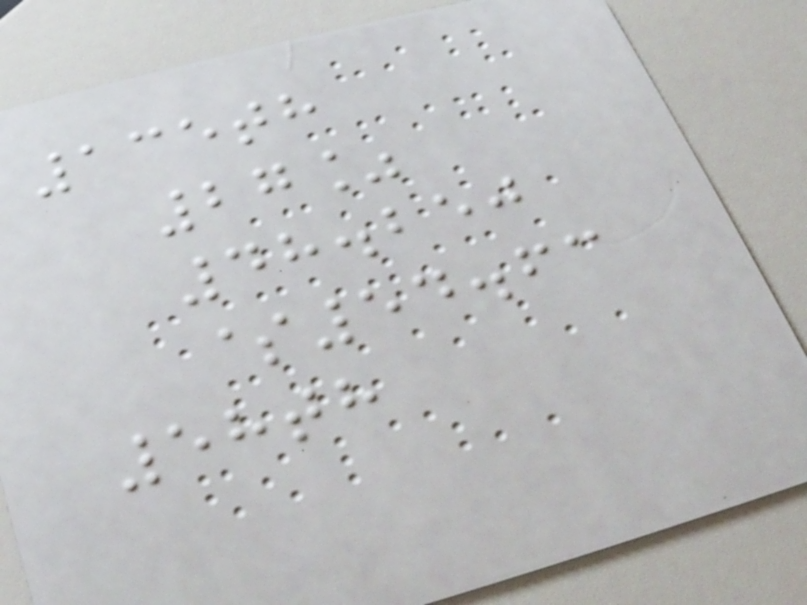135th
27%
48.250
$54.63
58th
